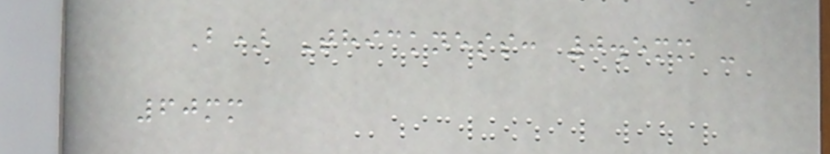B) Thickness: 0.5mm -
60mm
